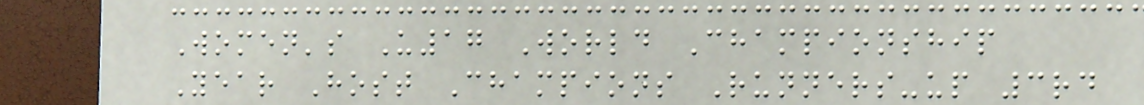Women's U17 World Championship
Year Host Champions Runners-up 3rd
